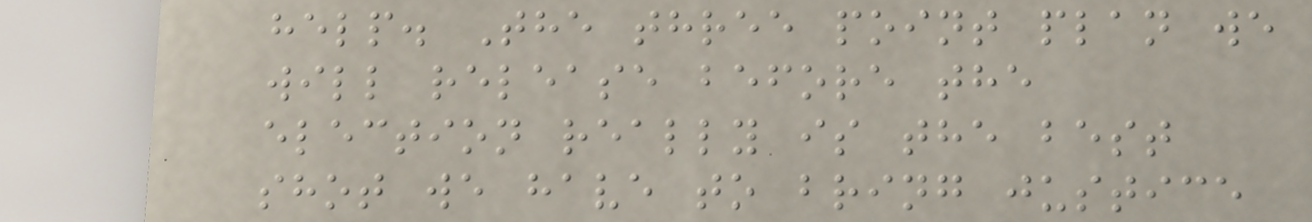help. The three point plan we
will release before the
election really is the best
shot we have to bring justice
